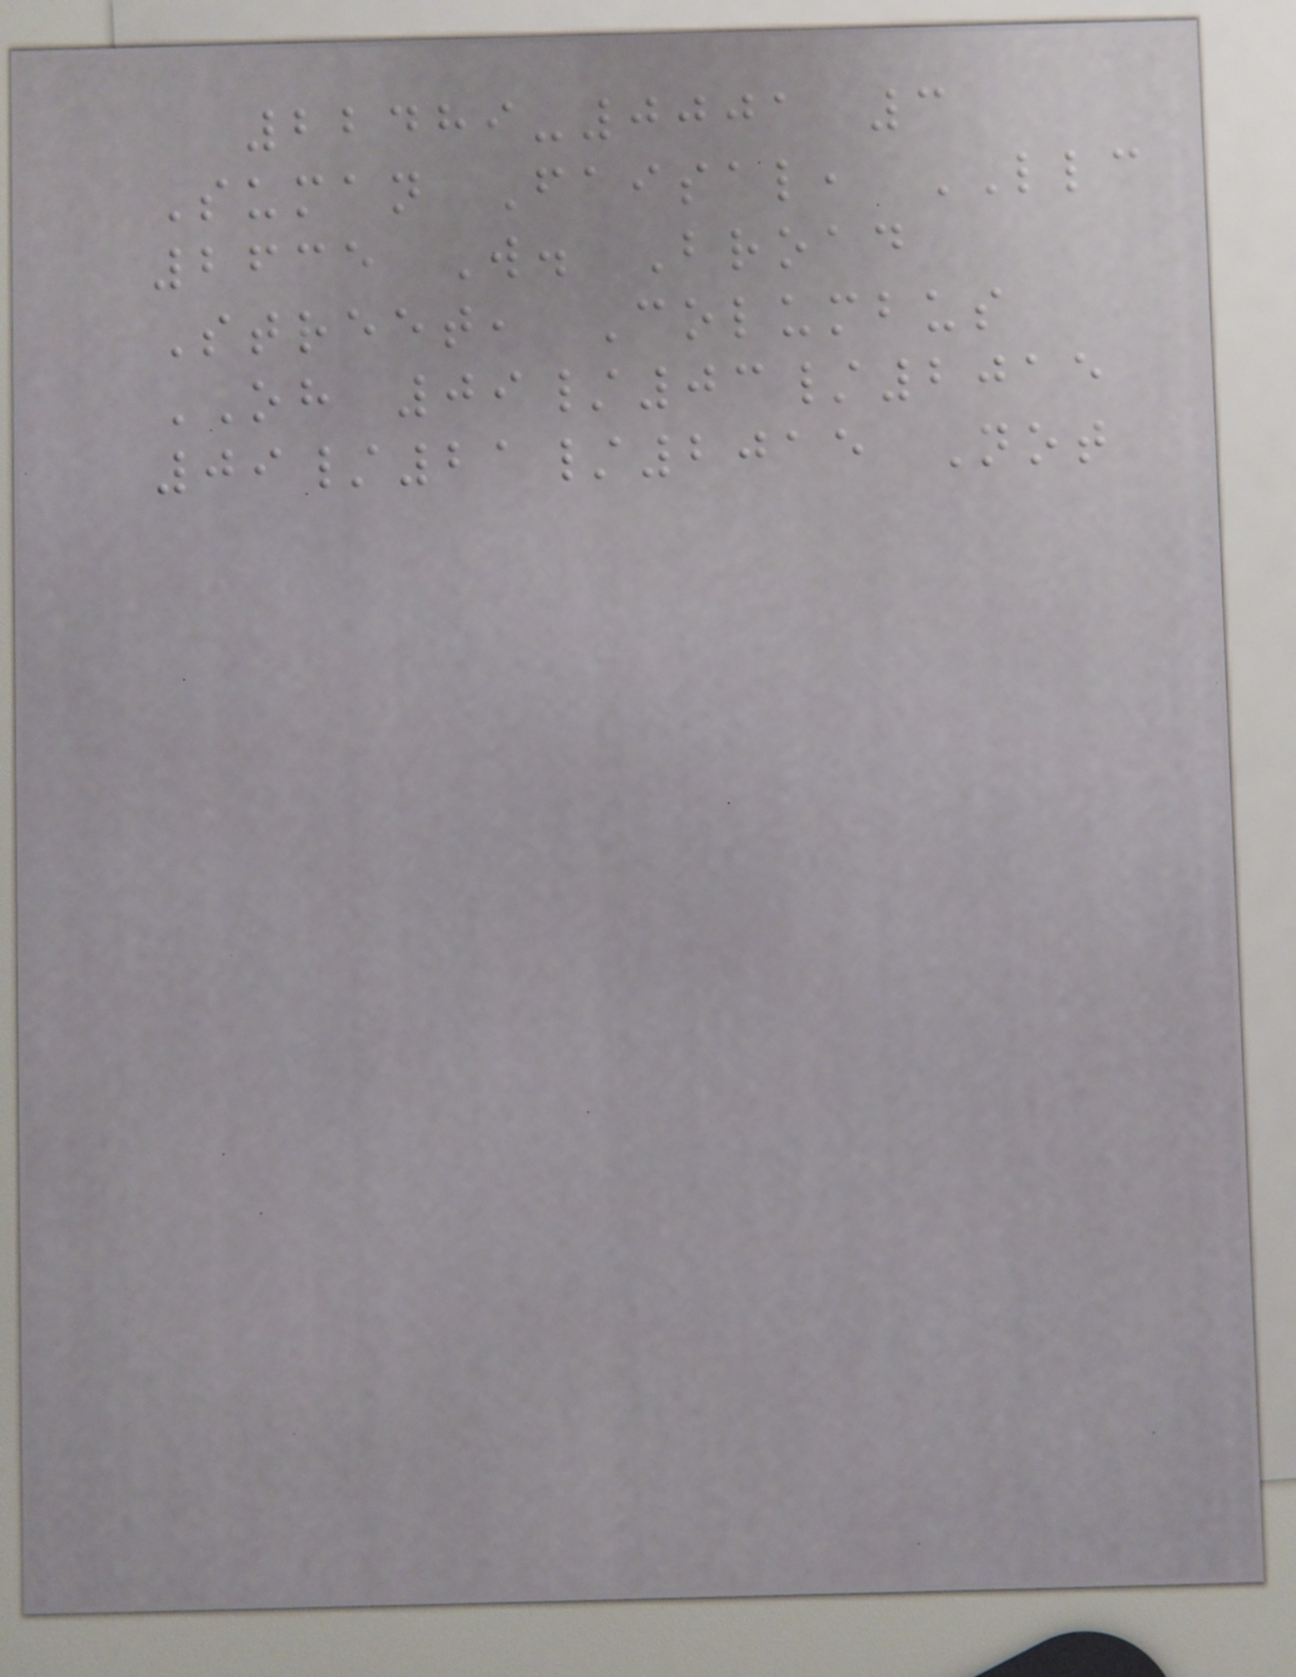22489-0001 3
Suman Faisal, LLC
2635 W. Broad
Street, Columbus
OH 09/03/2015
09/21/2015 Not
